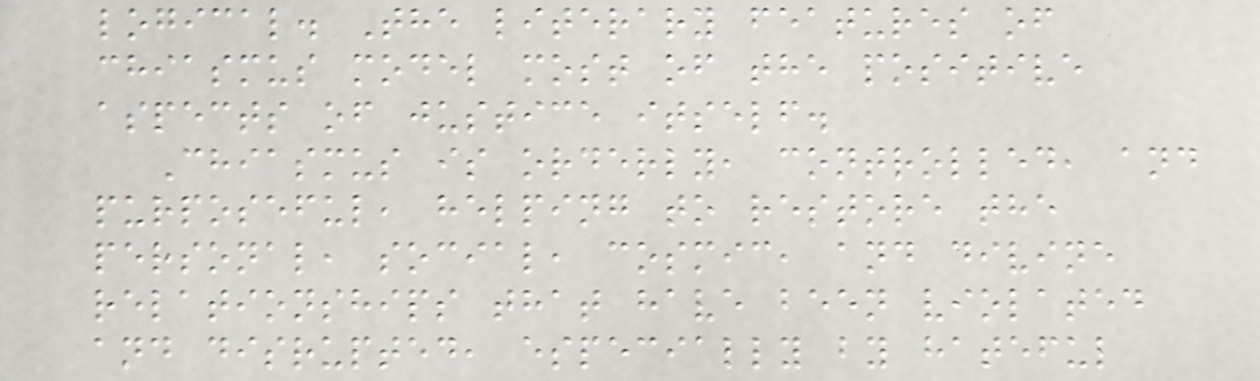logical. The literary features of
chiasmus model most of the positive
aspects of justice itself.
Chiasmus is orderly, controlled, and
purposeful, helping to restore the
personal, social, cosmic, and divine
relationships that have been violated
and disrupted, especially by hateful
